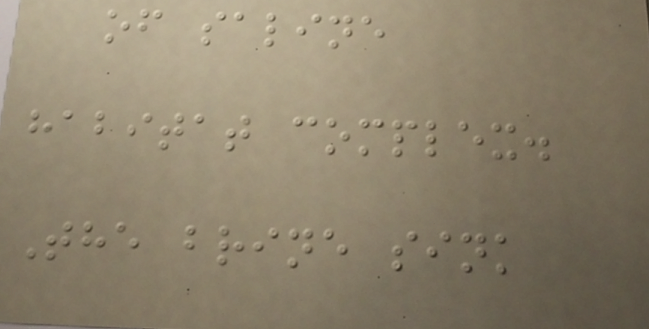of saline
habitat complex.
The brine sink
